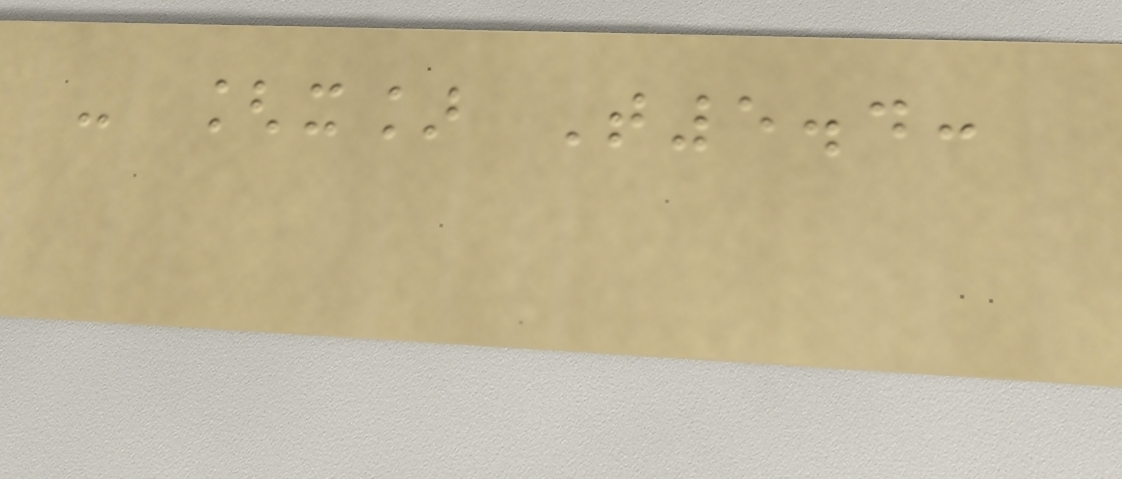- [x] T5.4:
